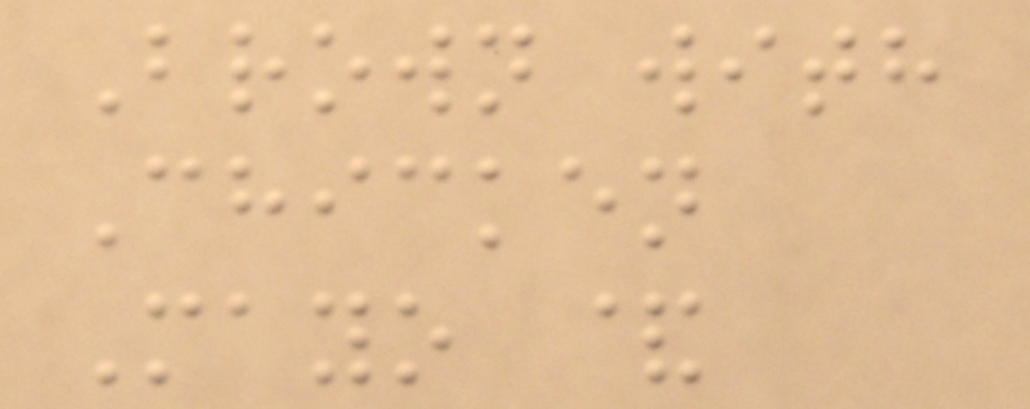Brown with
Chicken
Mayo &
